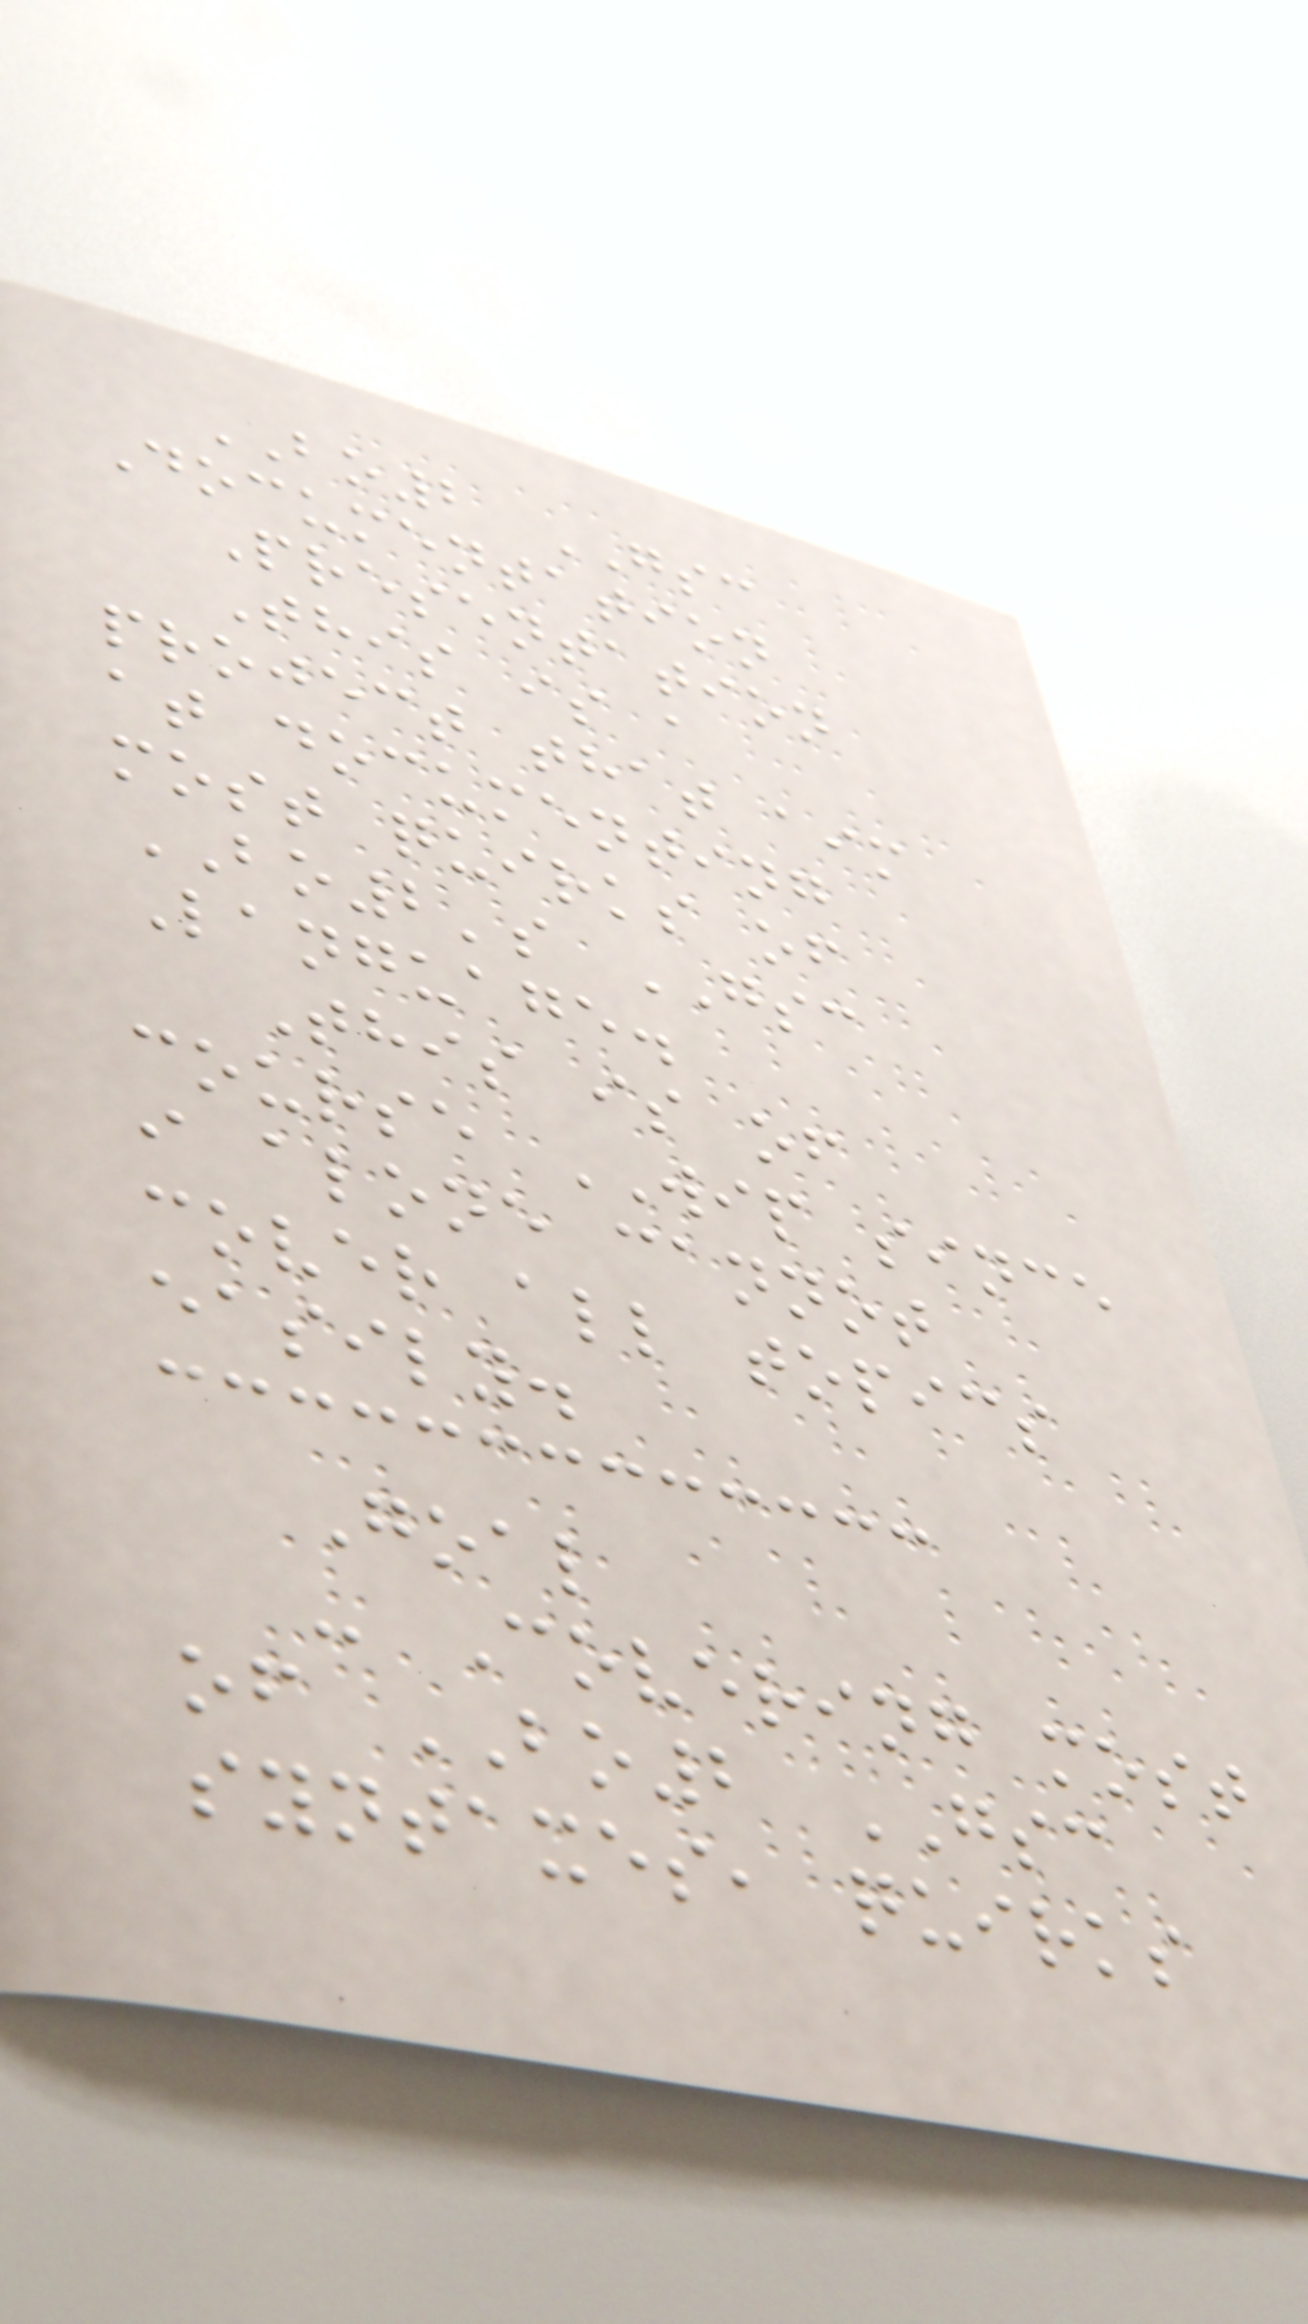BO2 GSC
Documentation
Presentation
This is a
project that aim
at documenting
most quirks of
BO2's GSC
Language.
This is of
course WIP since
i alone cannot
cover all topics
easily.
Goal
- Covering most
of BO2 GSC
syntaxes, quirks
